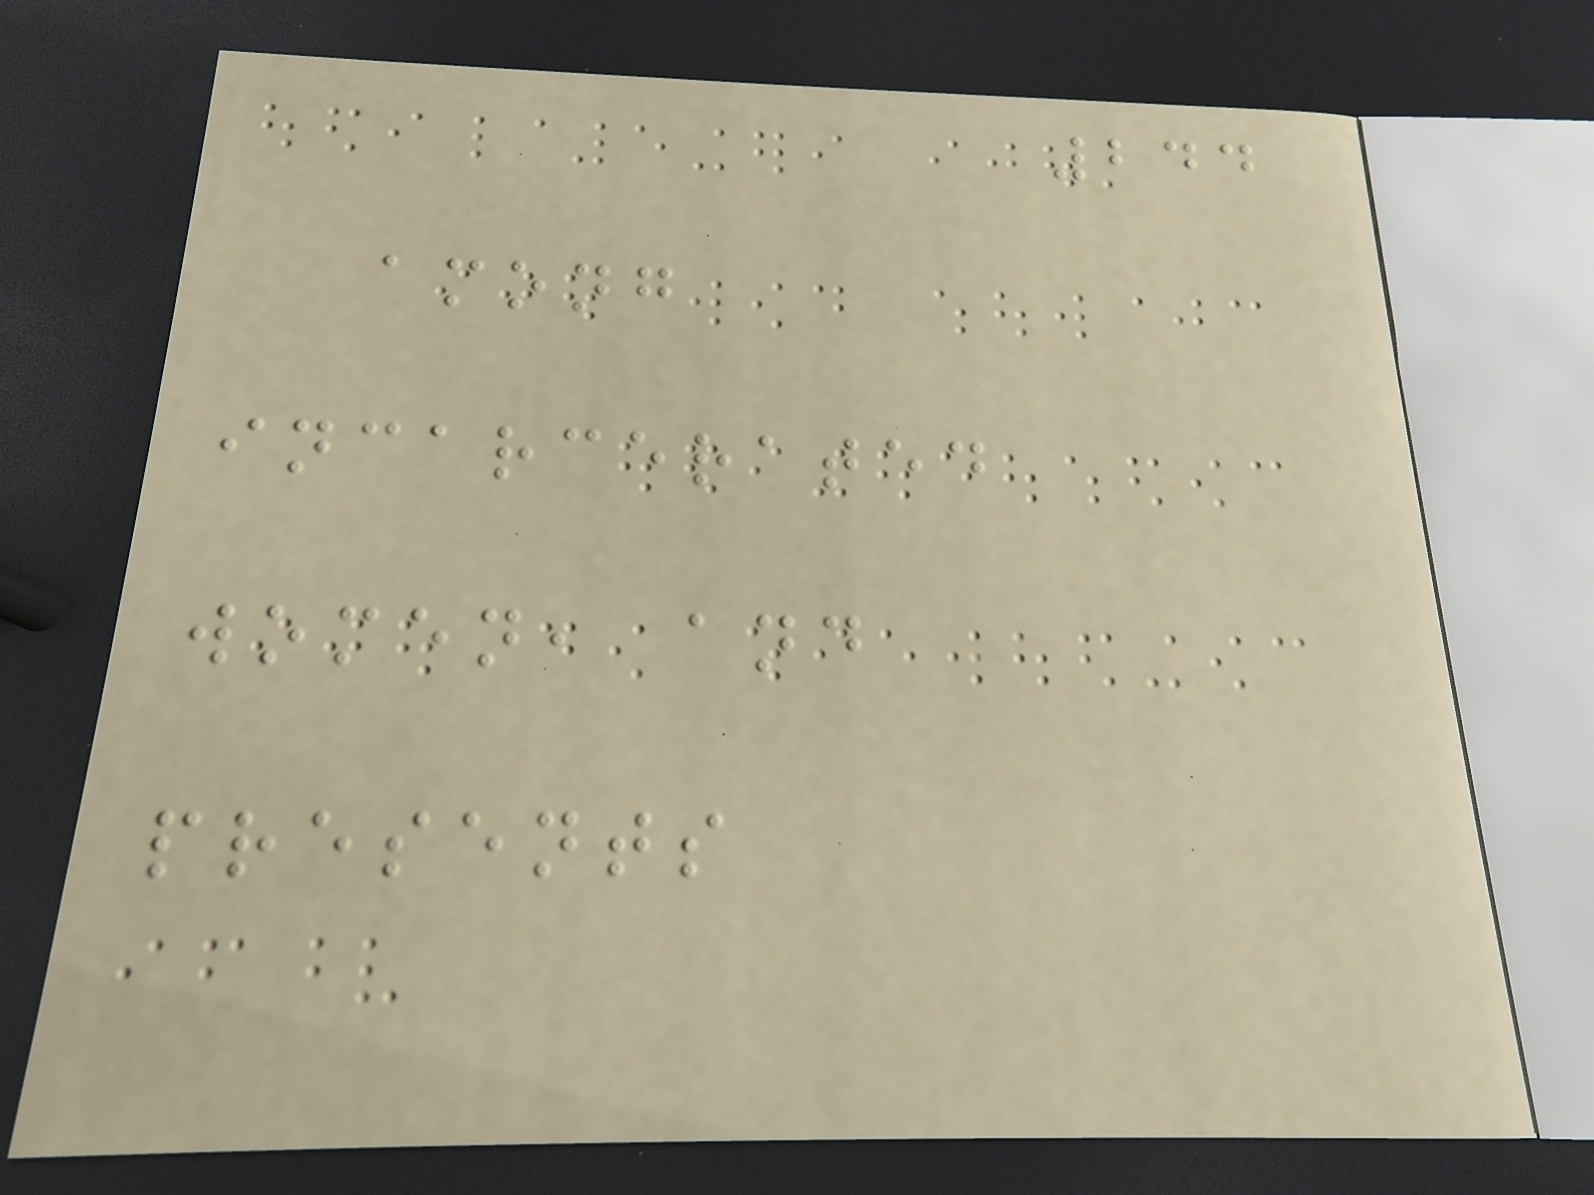244
among
incarcerated
women, and
presents
